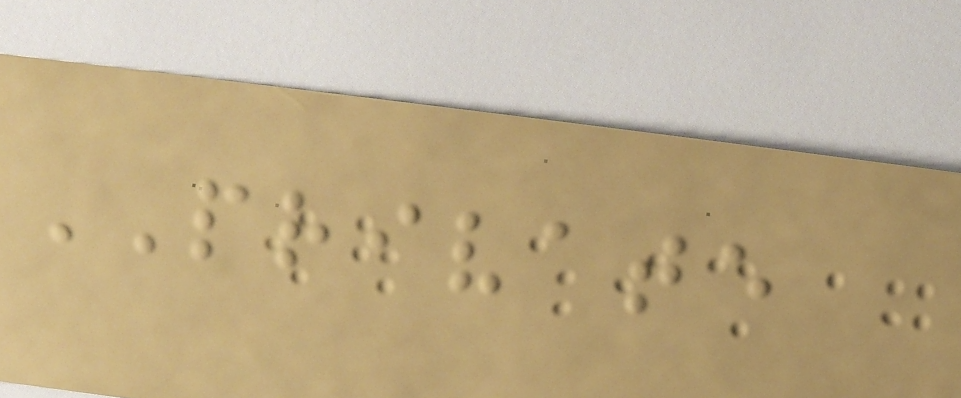PRIVATE
